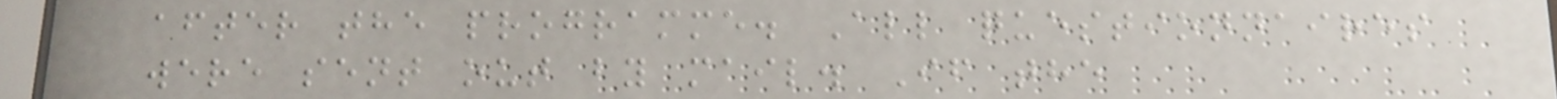after the programme. All questionnaires
were sent out by mail. If the
